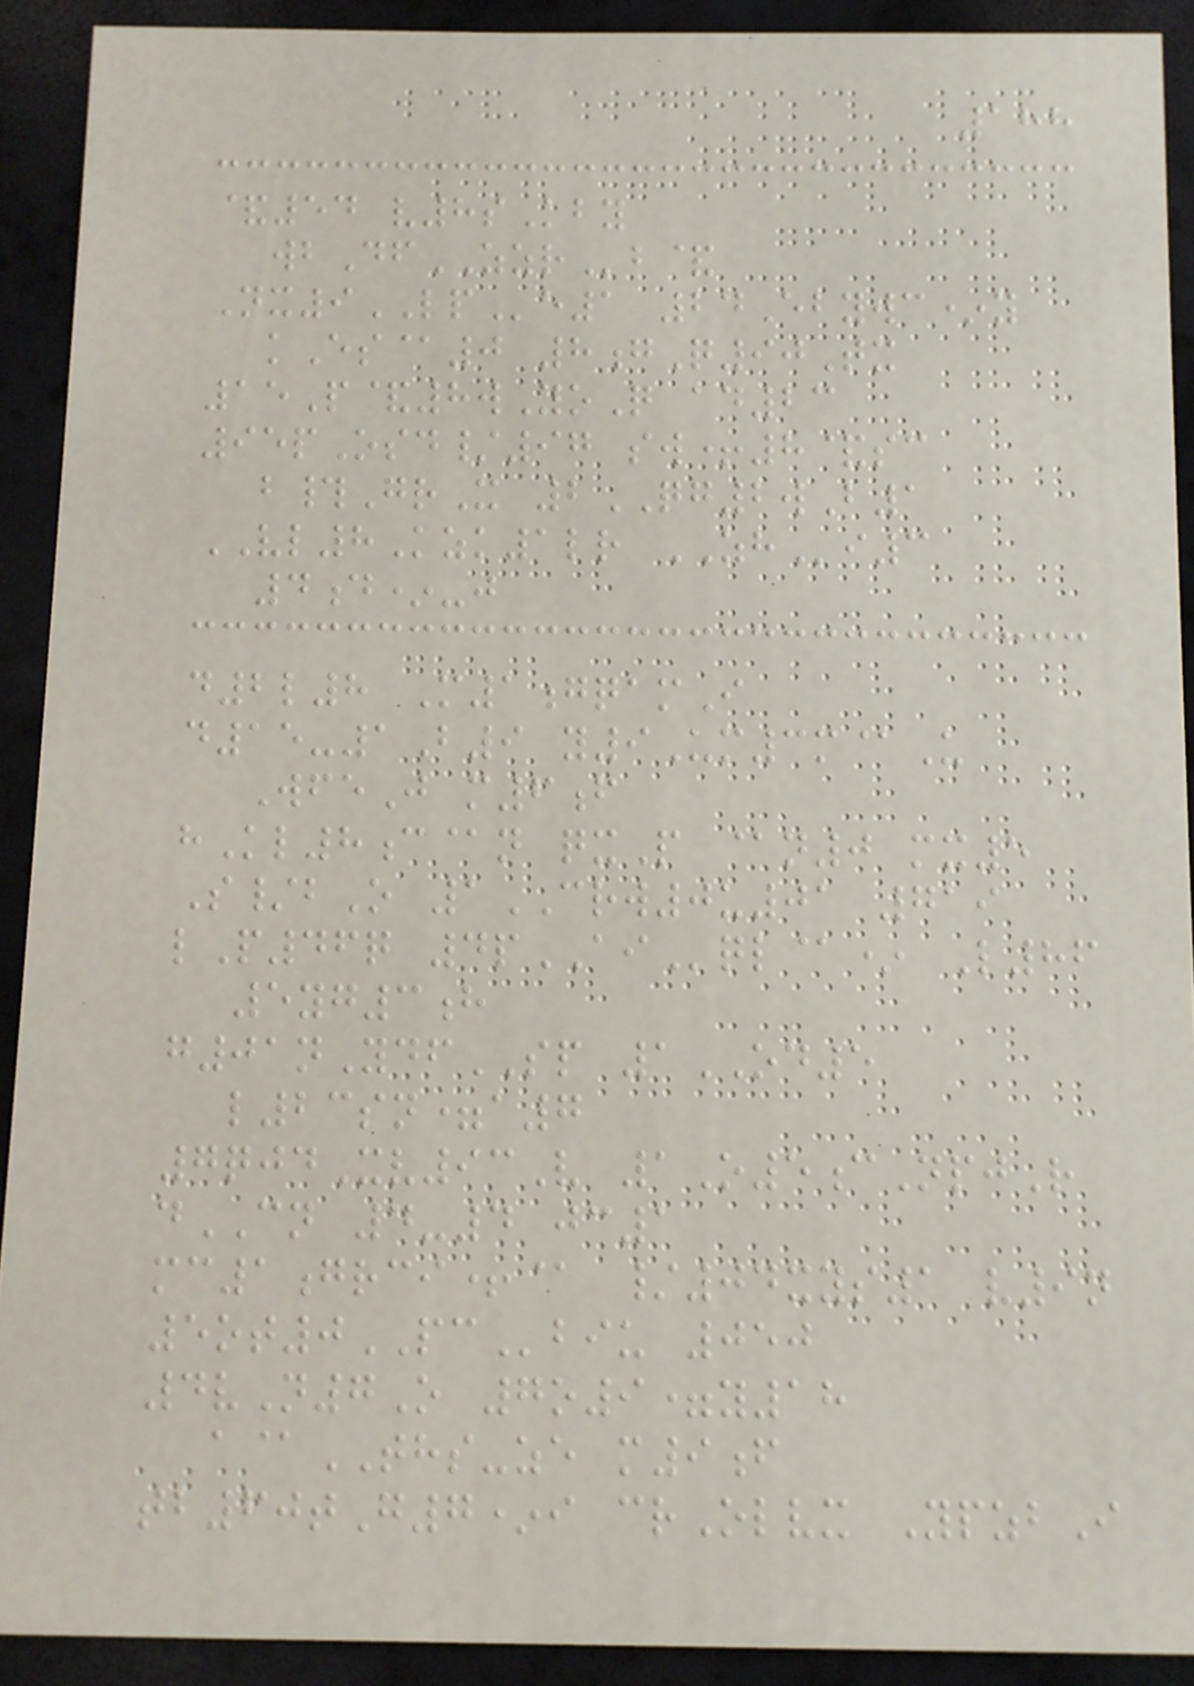188
&54 v8sKby
wbDfZZRb&
Nx9LPe1 24Ebywc*y
kEs@0 8gQ90Tx
15P&8wYoQ ad23
95pOsd/97 sw+8&sc
b#GrX 2QG2wB1
VL8Kzk1lr ZHi3
4d*-j
d2l8 M1gqamI
d15-1B9 y9Um3m@U
WfeJ m6f
hKl8c@n qxP @n0 mx5
S/bO 1CRW0u01 719
lP46q 4pAIql@* L86
5yg3h
g01nYdfSP 1OD5
l23sn=a7
7qjdXv93V 1O5cNpjR
dCN 4-4 jc1
mc1grci+@ /04xys1 v9n
5ot0PCbiu 050
4vN7O 7o9=y18
a@THS-ze m9f
tb60tG7*i crOlvx YpzbI
